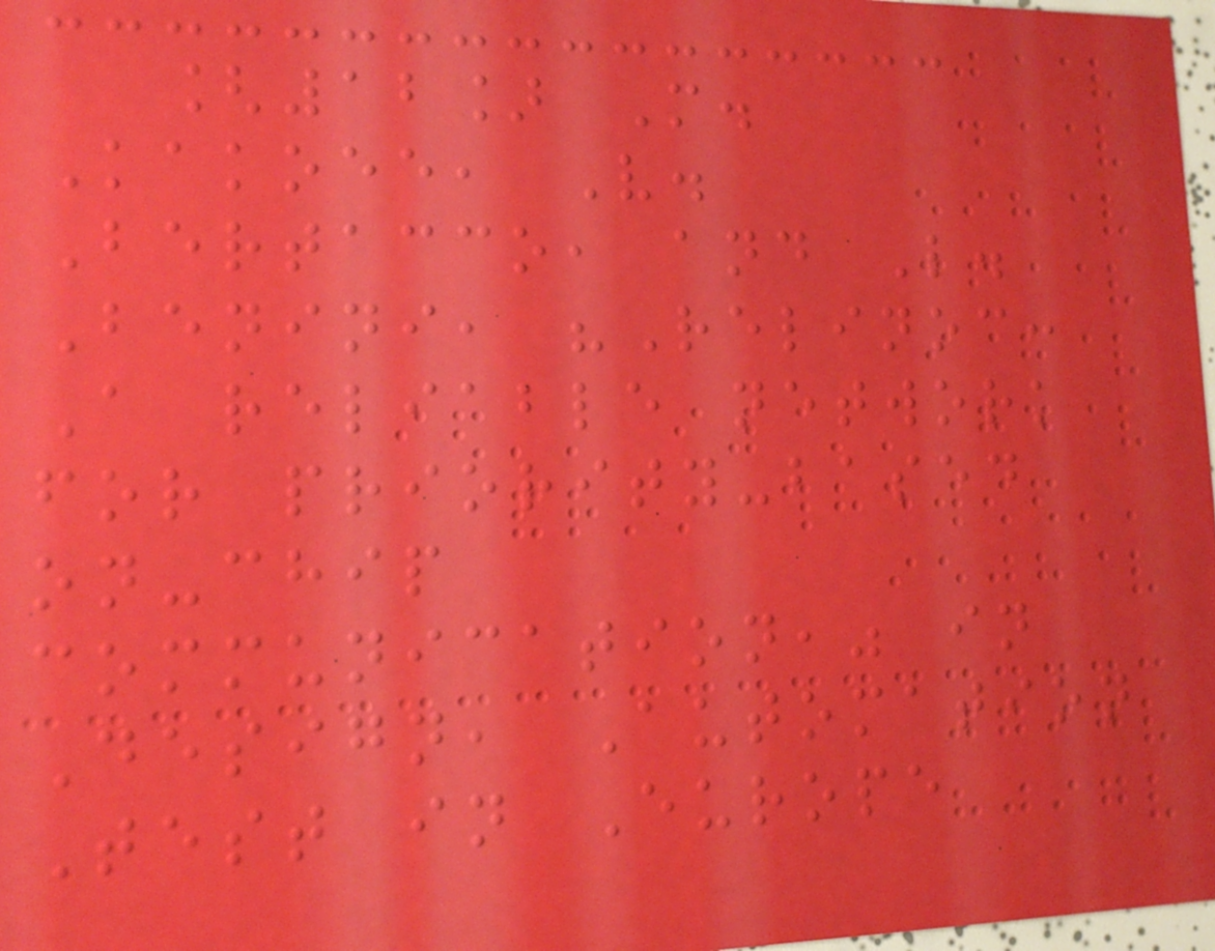[12] M.
Kakoee, V.
Bertacco, and L.
Benini, "Relinoc:
A reliable network
for priority-based
on-chip
communication," in
Design, Automation
Test in Europe
